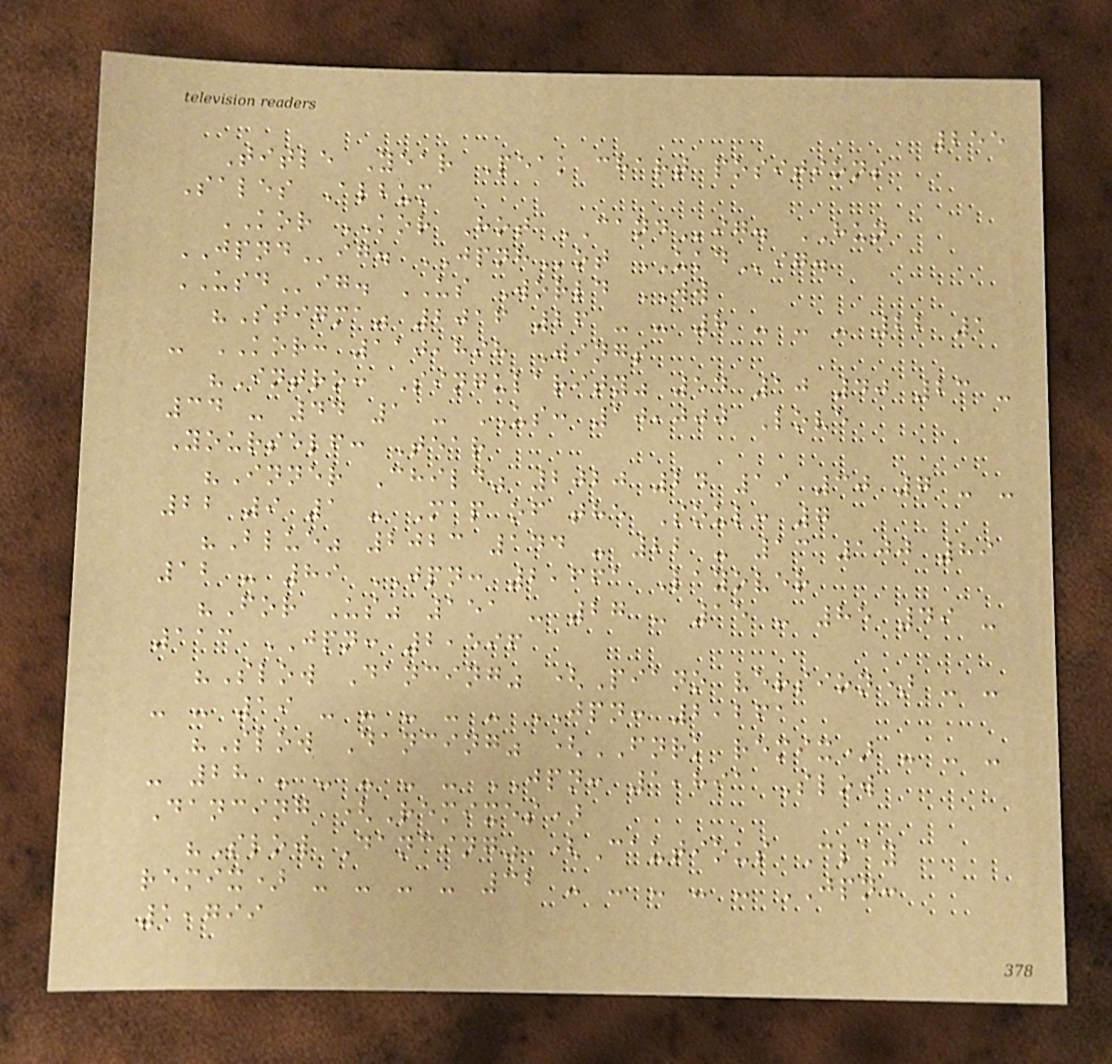255
Title Year Peak chart positions
Sales Album
KOR KOR Hot CANDig. HUN
JPNDig. JPNHot UKDig.
USDig. US World WW
"Stigma" 2016 26 - - 8 - - - 22 1
- KOR: 110,898 Wings
"Intro: Singularity" 54 10 40 23 -
34 - 44 1 - US: 10,000 Love
Yourself: Tear
"Inner Child" 2020 24 19 30 7 - -
22 9 1 - Map of the Soul: 7
"Blue" 2023 144 - 22 - 13 100 89
12 - 89 JPN: 2,661 Layover
"For Us" 151 - 27 - 15 - 85 49 -
113 JPN: 2,596
"Slow Dancing" (Piano version) - -
- - 19 - - - - - JPN: 2,261
"Slow Dancing" (FNRK remix) - - -
- 28 - - - - - JPN: 1,891 Slow
Dancing (Remixes)
"Slow Dancing" (Cautious Clay
remix) - - - - 32 - - - - - JPN:
1,799
